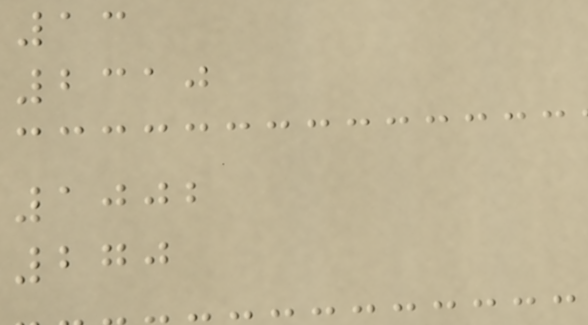13
2310
1002
270
